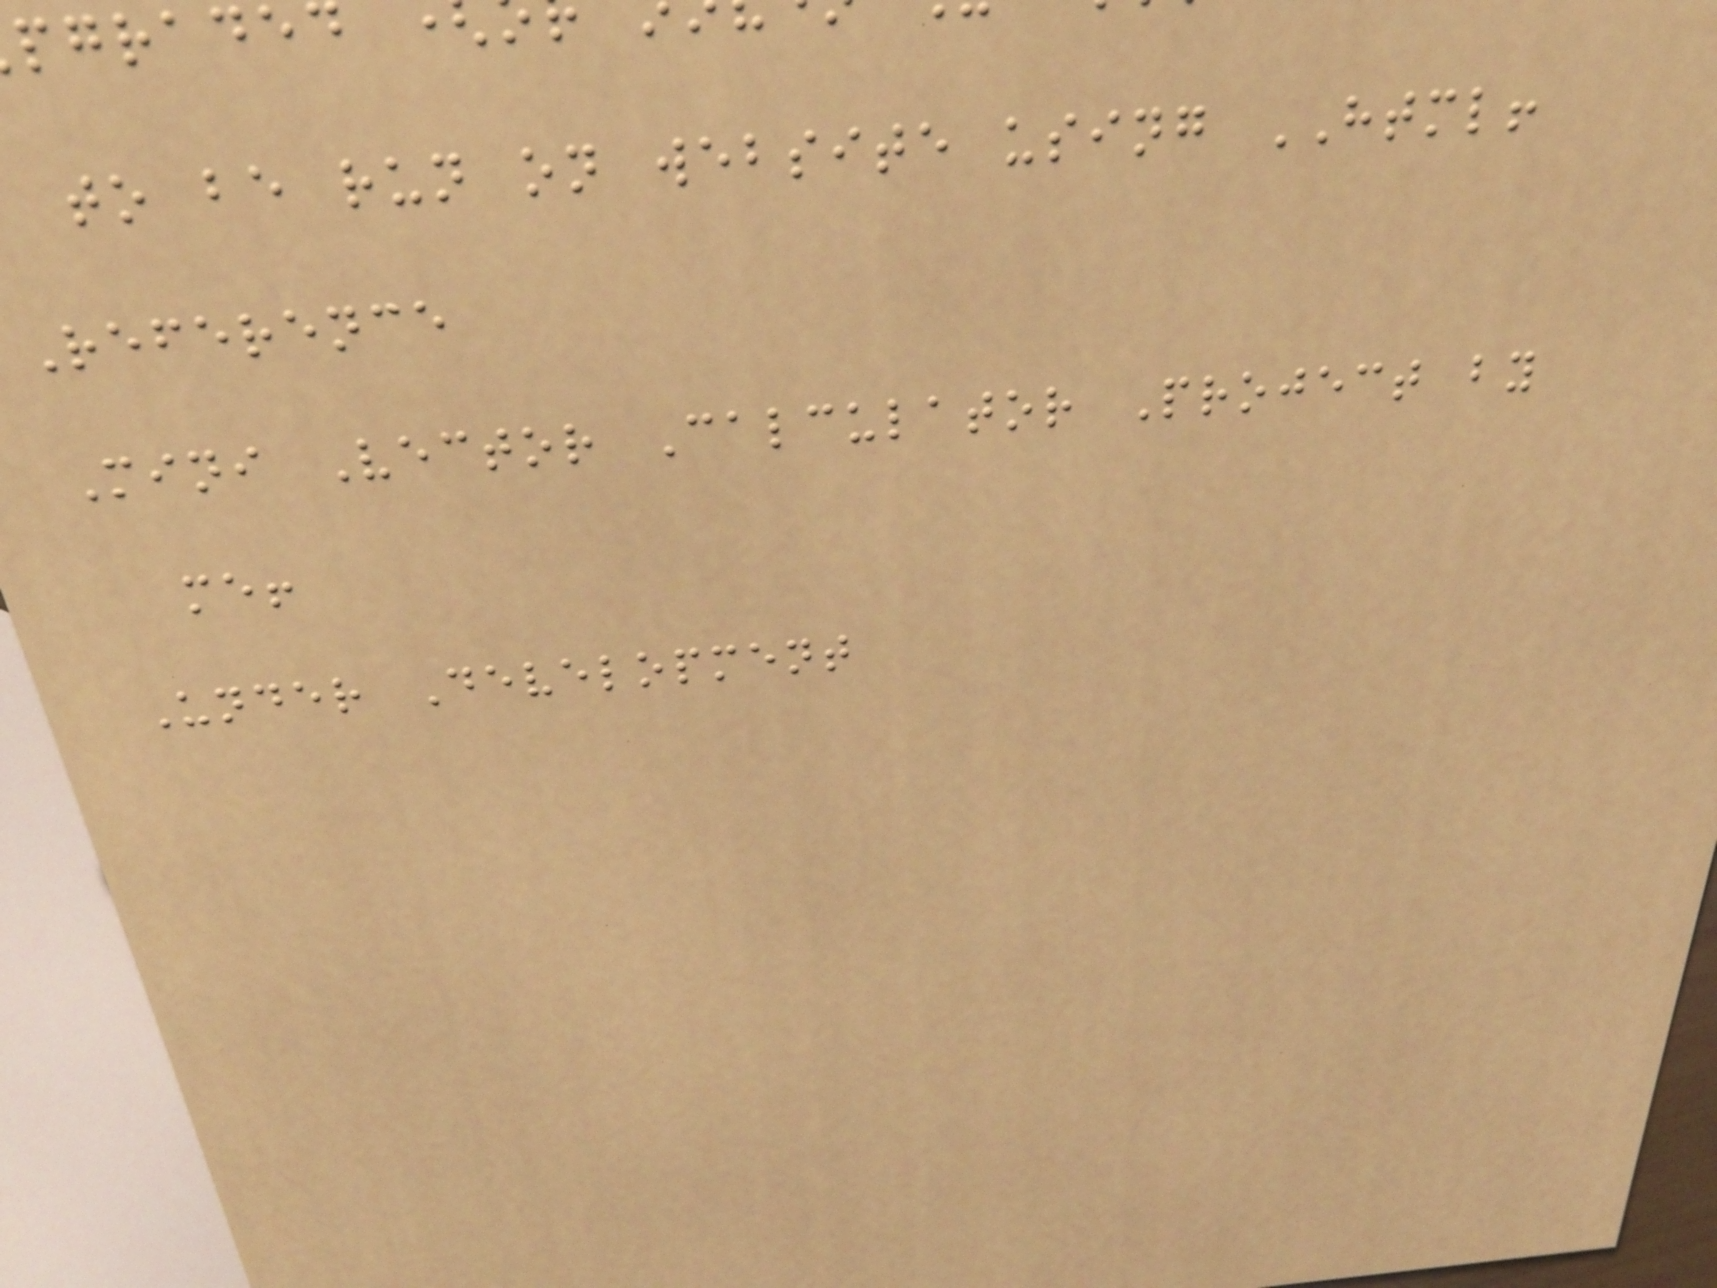to be run on website using HTML!
Reference
Mini Vector Calculator Project by
me!
Under Development
